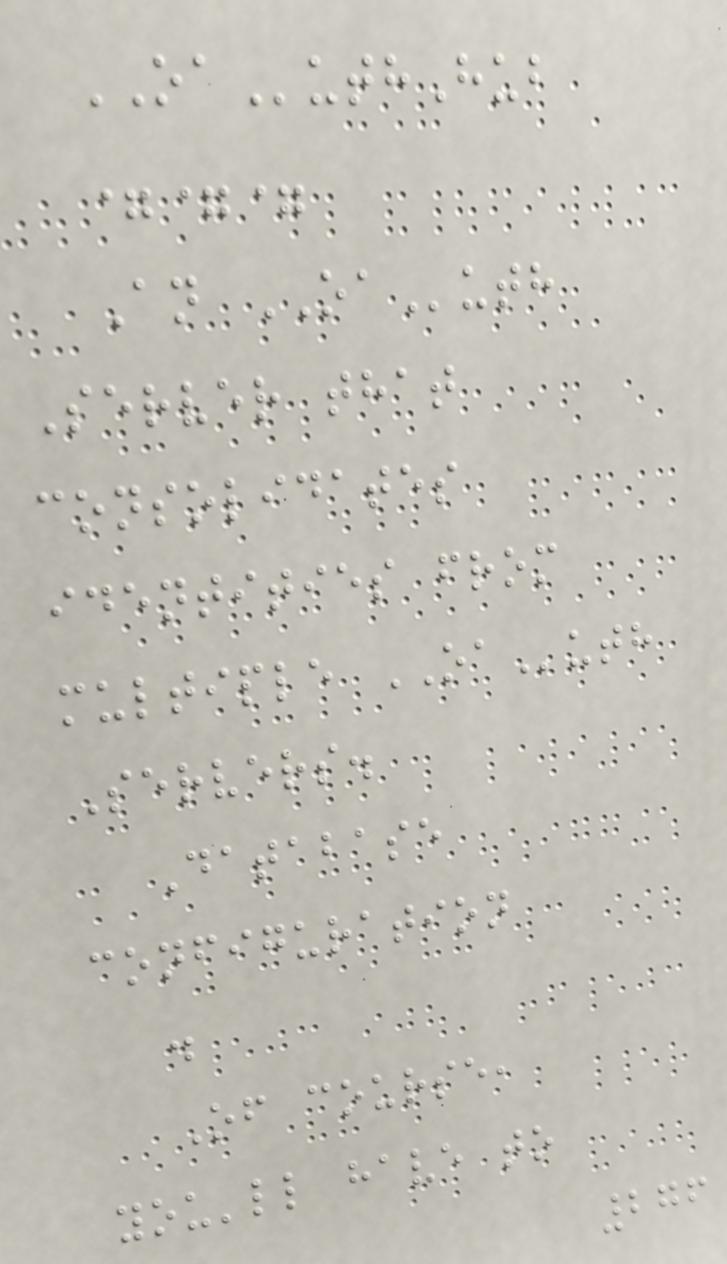OAuthHub
===
An OAuth
Server that
consolidates
identities from
multiple OAuth
Servers.
Database
configuration
.
Of course,
you'll have to
276
